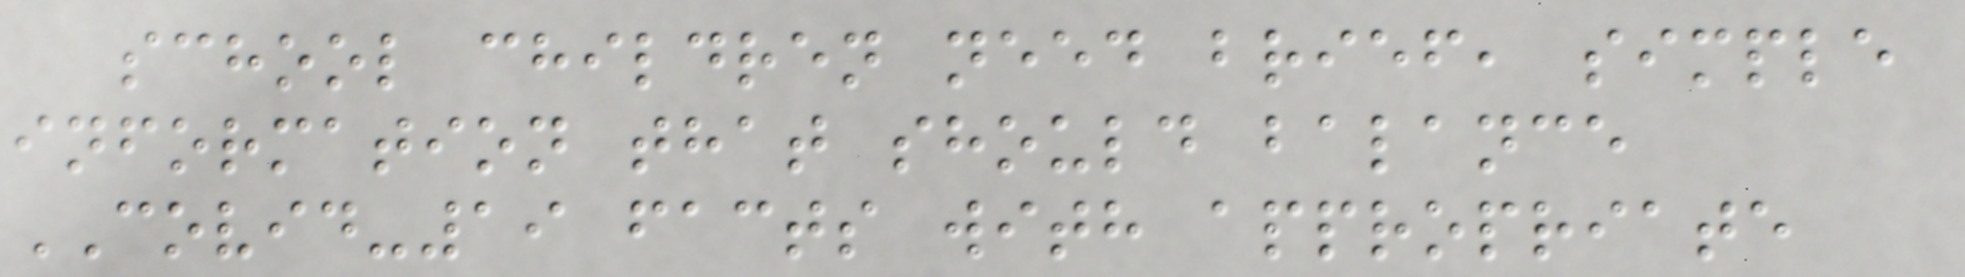school children need brief, simple
information that should balance
COVID-19 facts with appropriate
